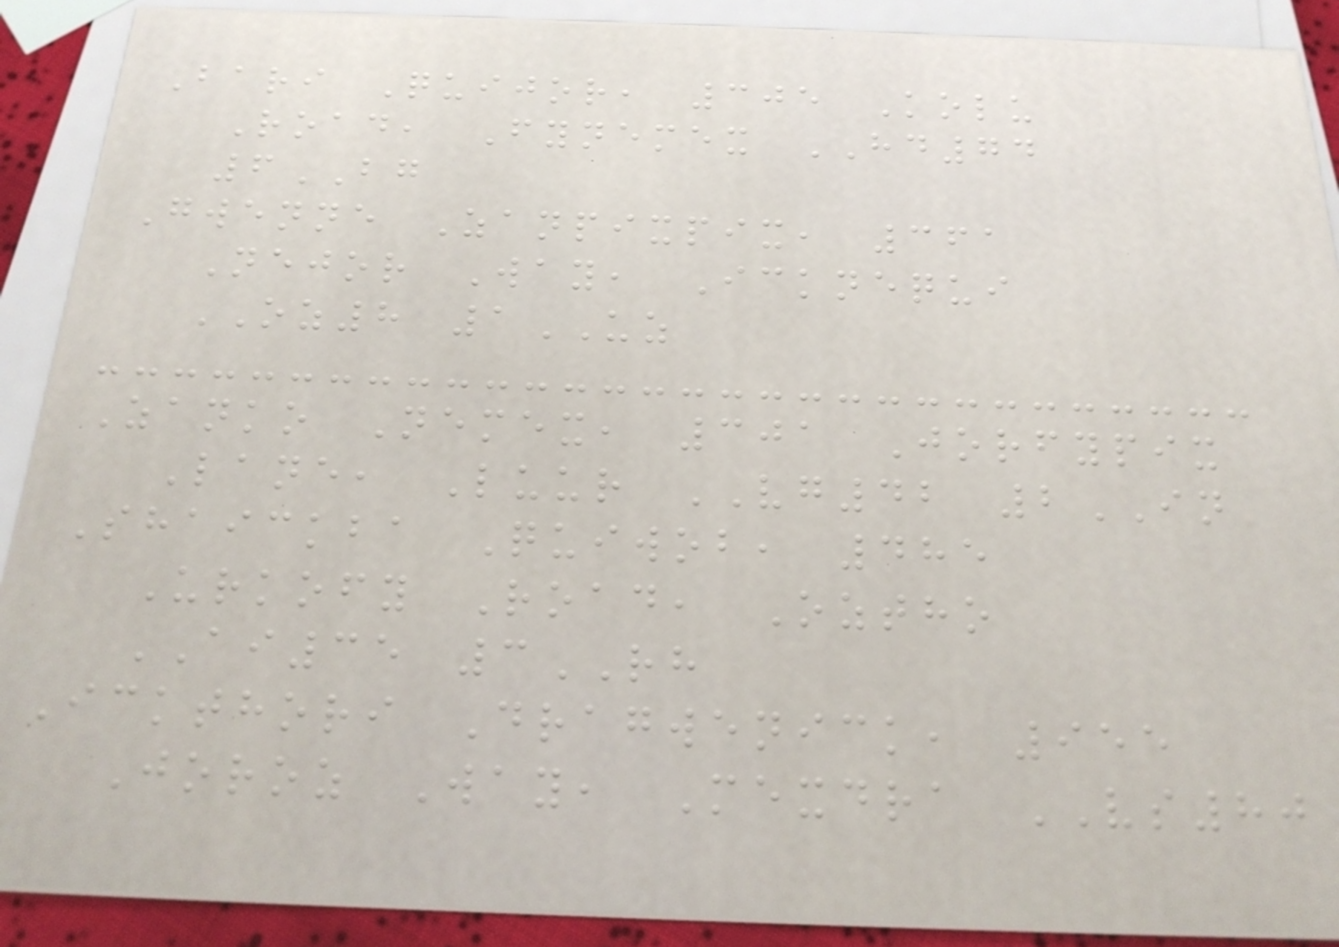Bari Quijor, 305 Kolu
Road, Fynemex HD74
6BG
Gwenne Zanpixpix, 361
Nejor Way, Icknequi
OZ8 1UZ
Zanko Nemex, 301 Jorfypix
Lane, Luur VG42 2IN
Shaickba Quiwob, 485
Urkofy Road, Oztho
AI35 3RH
Ickthori Dragwenick, 955
Joroz Way, Mexdra VS80
